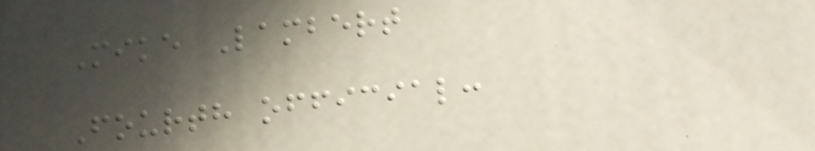Mike Lambert
Fourth official:
